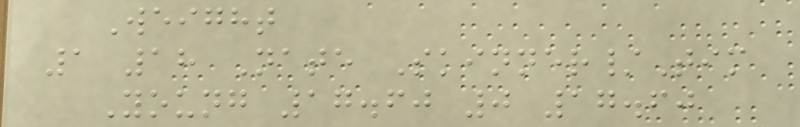Weight
1 18 Nate Skinner/Tim
Young 17.60 0 17.60
